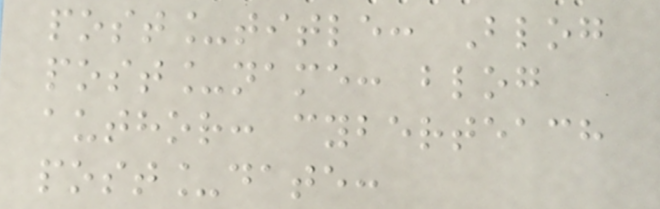post_title: Blog
post_name: blog
author: cyberteach
post_date:
